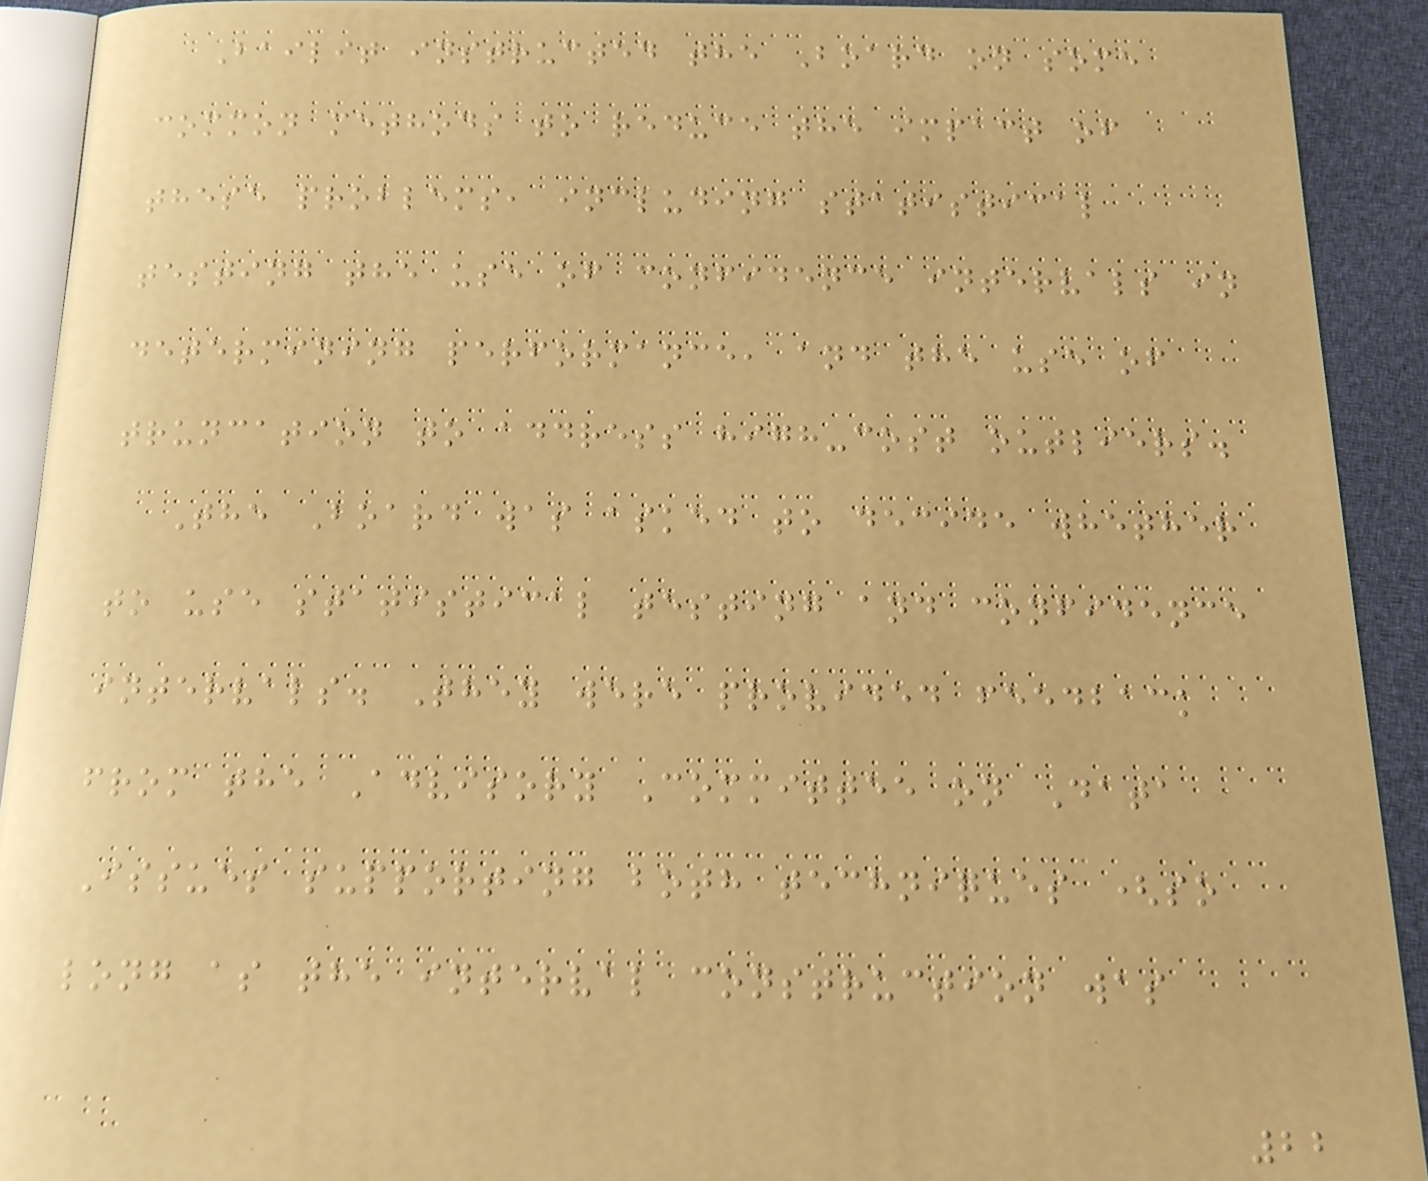Bailit instructed the Board on some
common methods to reduce the impact of
these problems, including statistical
testing the use of confidence intervals in
determining performance, and the use of
truncation to address high-cost outliers.
The Board was asked to decide whether
to use statistical testing and confidence
intervals. They were provided feedback
from the Advisory Committee on Data
Issues supporting both techniques (so
long as the interval construction was
22
